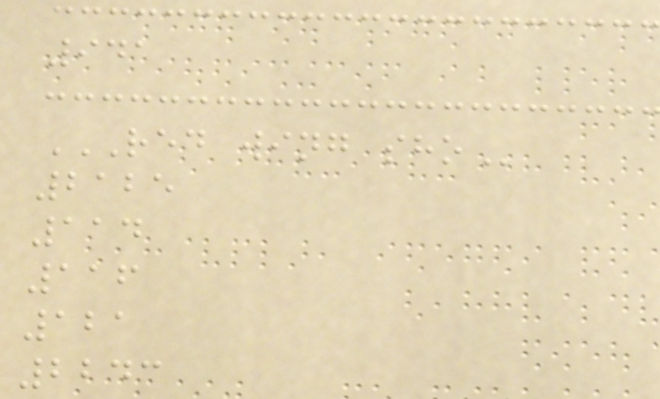941
RED WING SHO
2125
114
116
121
2243
